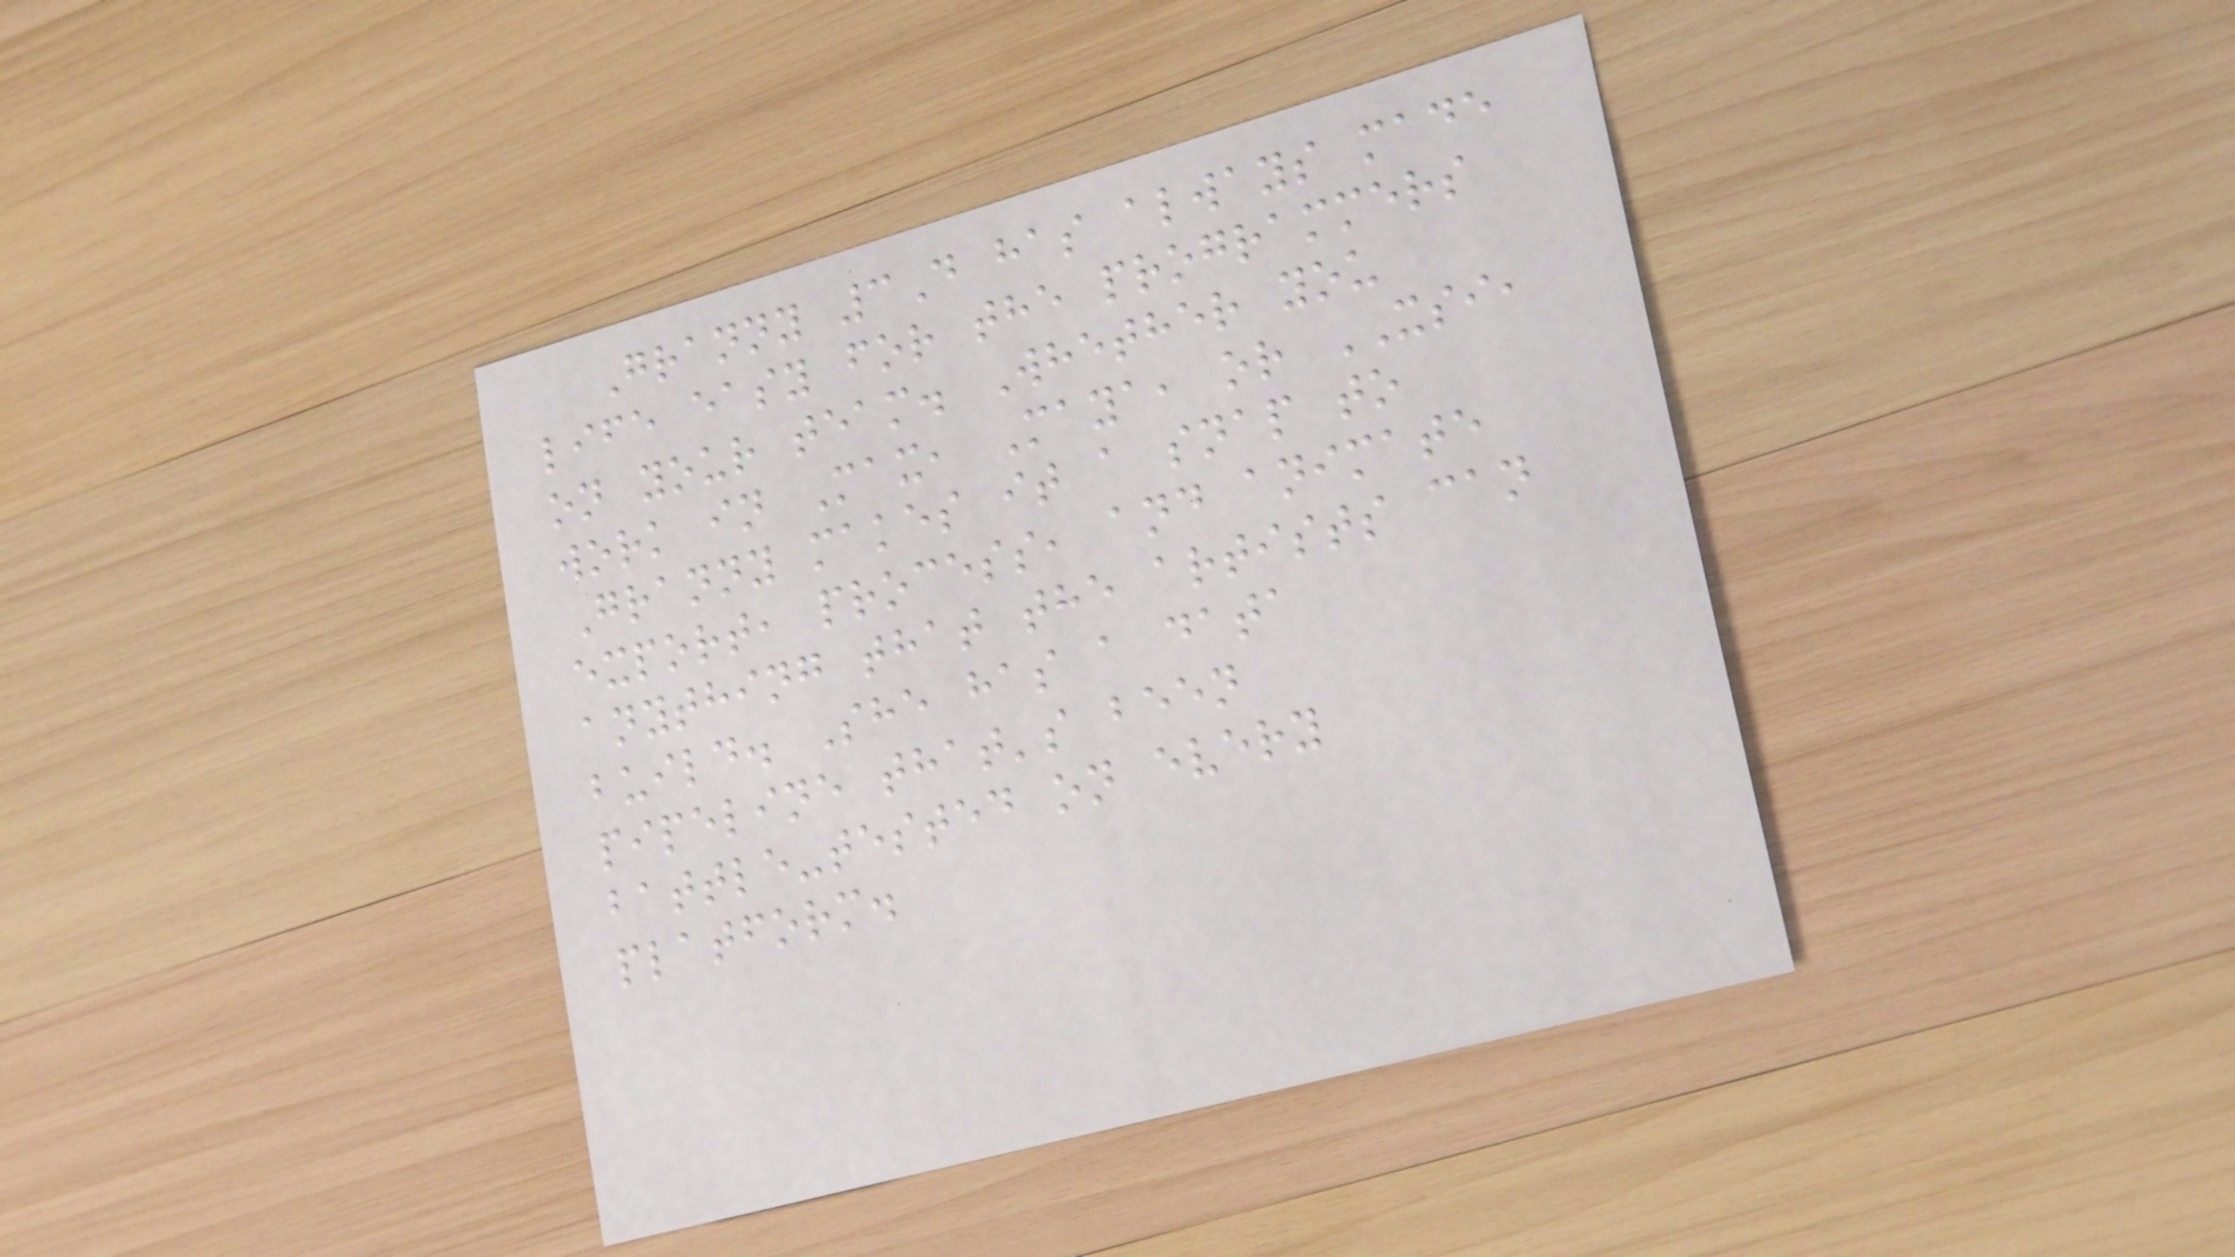Granny 3D has always made
life easy for the programmers
on your team. Whether you
work in Max, Maya, or XSI,
Granny makes it a snap to
export, process, and animate
anything that the artists can
build. She has a data
pipeline that's been
battle-tested on every
platform.
